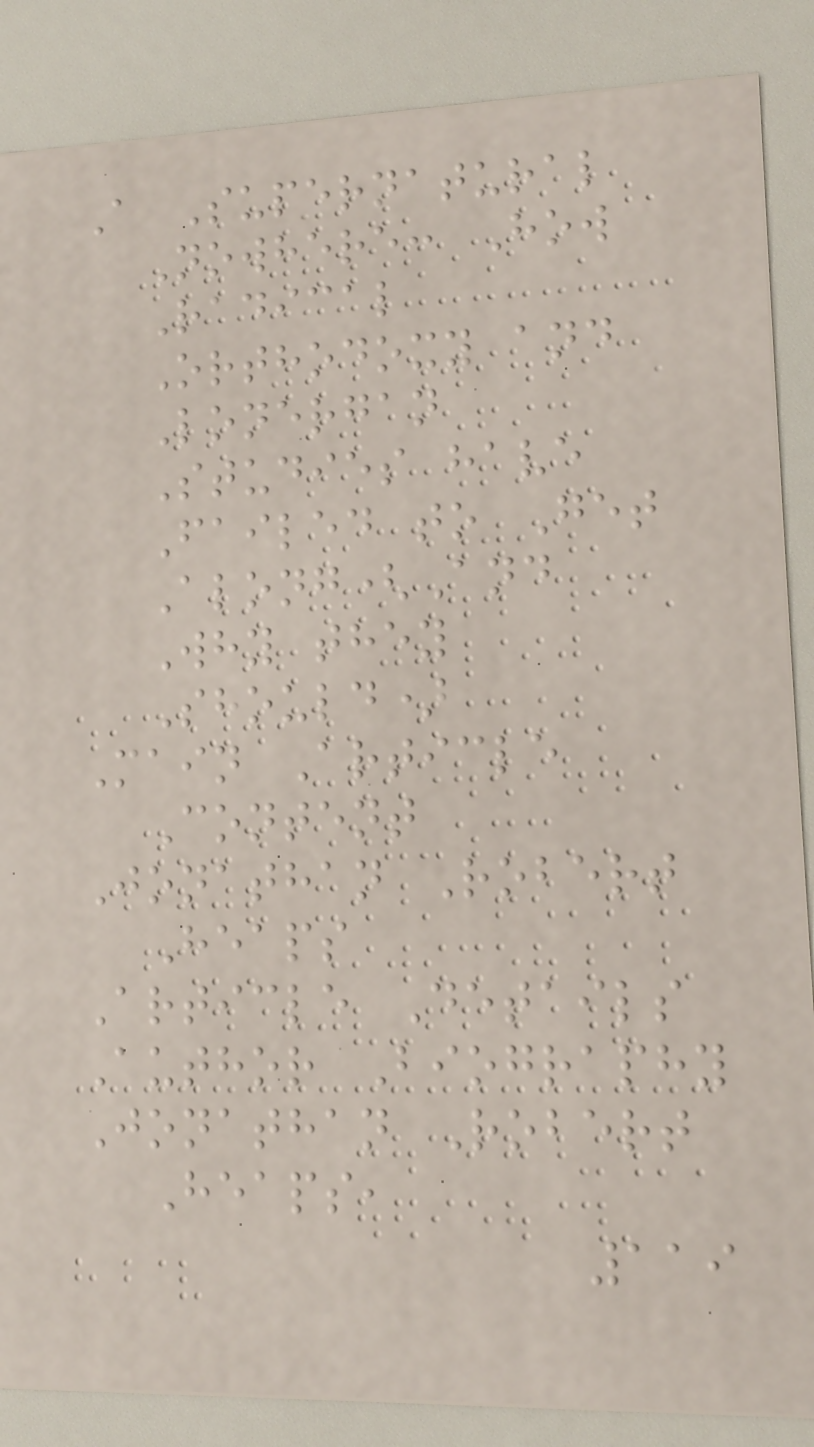A Supernatural
Nowhere: How
Radical
Orthodoxy and
Lonergan
Studies have
Failed to Get
Along(And
Why they
Should)
Main Article
Content
Jonathan Robert
Heaps
Article Details
Author Biography
Jonathan Robert
Heaps,
119
